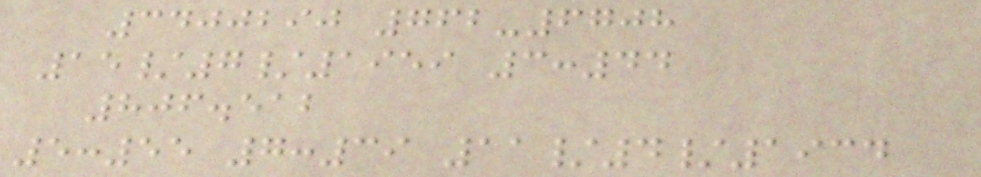3400290 762-6708
15/7/1959 3:44
806.512
5:55 7:39 11/4/1934
